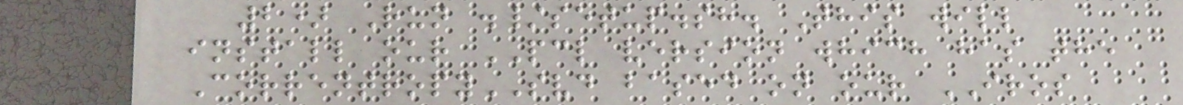2) Run ./setup.sh. This will
install our PCL version which has the
CorrentropySVD based on our IROS
